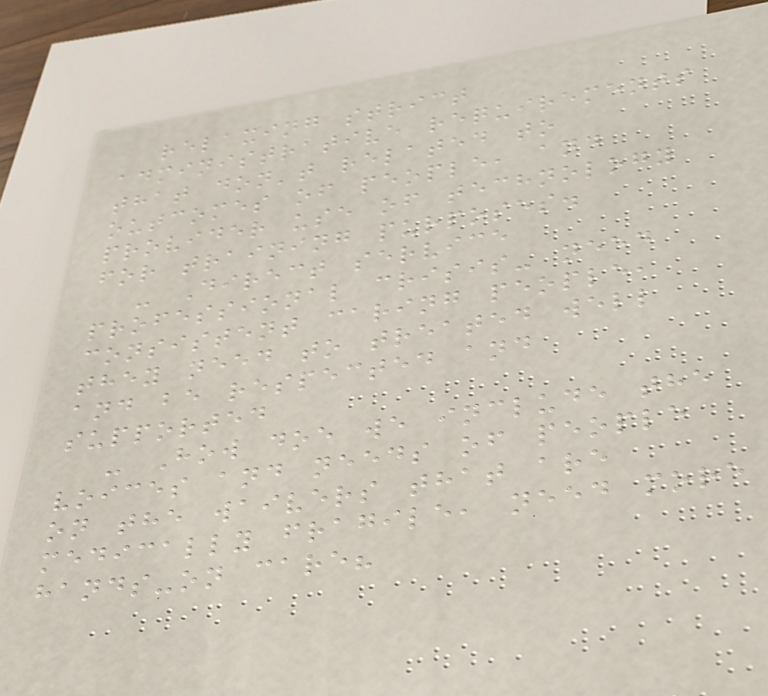relaxing strict
administrative requirements
that don't related to
outcomes of people, and
provider use of technology
for training purposes.
- Direct service
professional crisis- need
consistent caring people,
they need to treated well
and be respected and
supported
- How doe we include the
voices and needs of people
on the waivers that are
medically fragile, need more
hands-on care?
